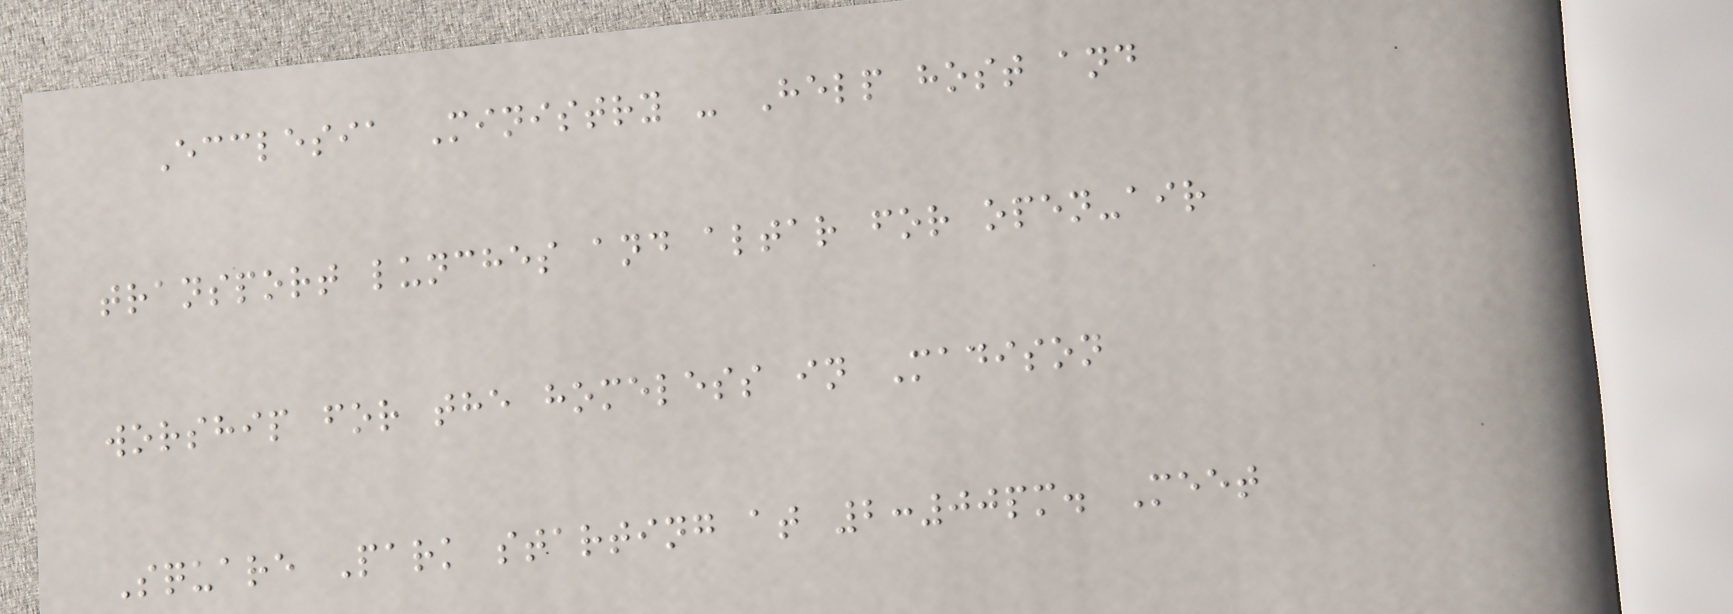Ecclesia Ministry - Help host and
transport lunches and altar for open-air
worship for the homeless in Madison
Square Park starting at 2:00pm. Meet
